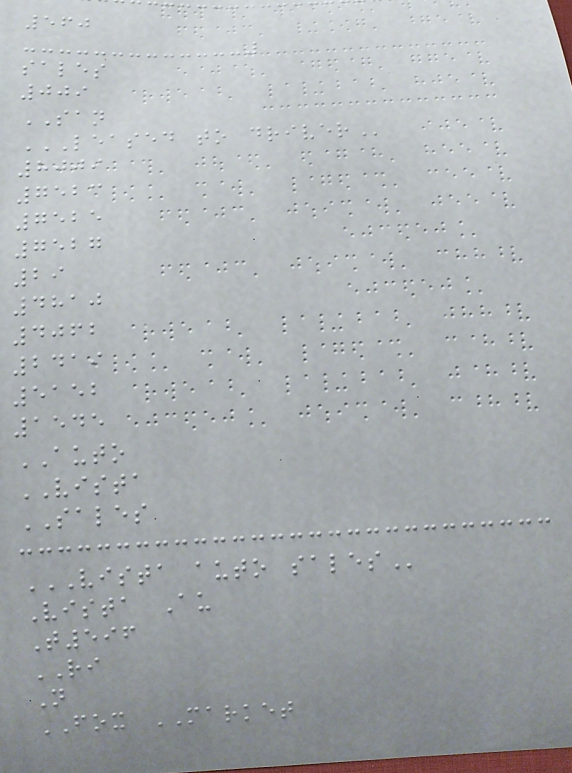560
sales
009
SAN
LEASED TO DRIVER
8009
7523
7525
7527
29
4810
4062
2419
5152
1545
AUTO
VISTA
SALES
VISTA AUTO SALES
Vista Au
T596
RI
N
FOX MARKET
